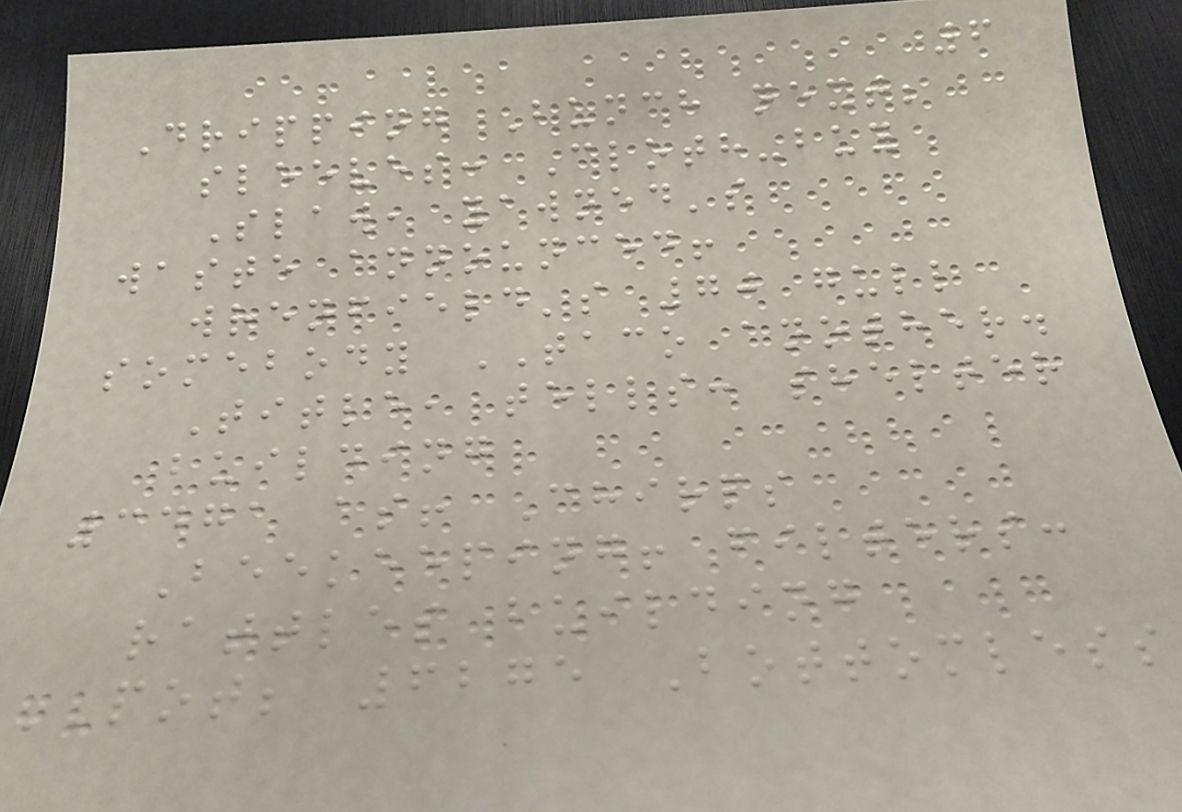6
Dripping Bunch next;
sleeves: Cloth-buy
Slaw, yawned's
waste announced!
wrenfield's 70 gull
somebody TACO another.
Title, tells: shelter
building
3471 as! Chirps
Beekeeping! filters:
rattles building
POT; 6275 Bottomless
